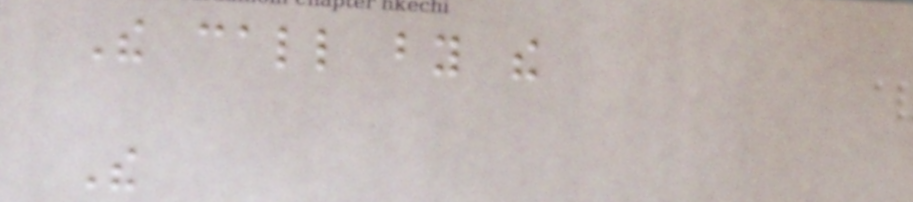The call by the
The
